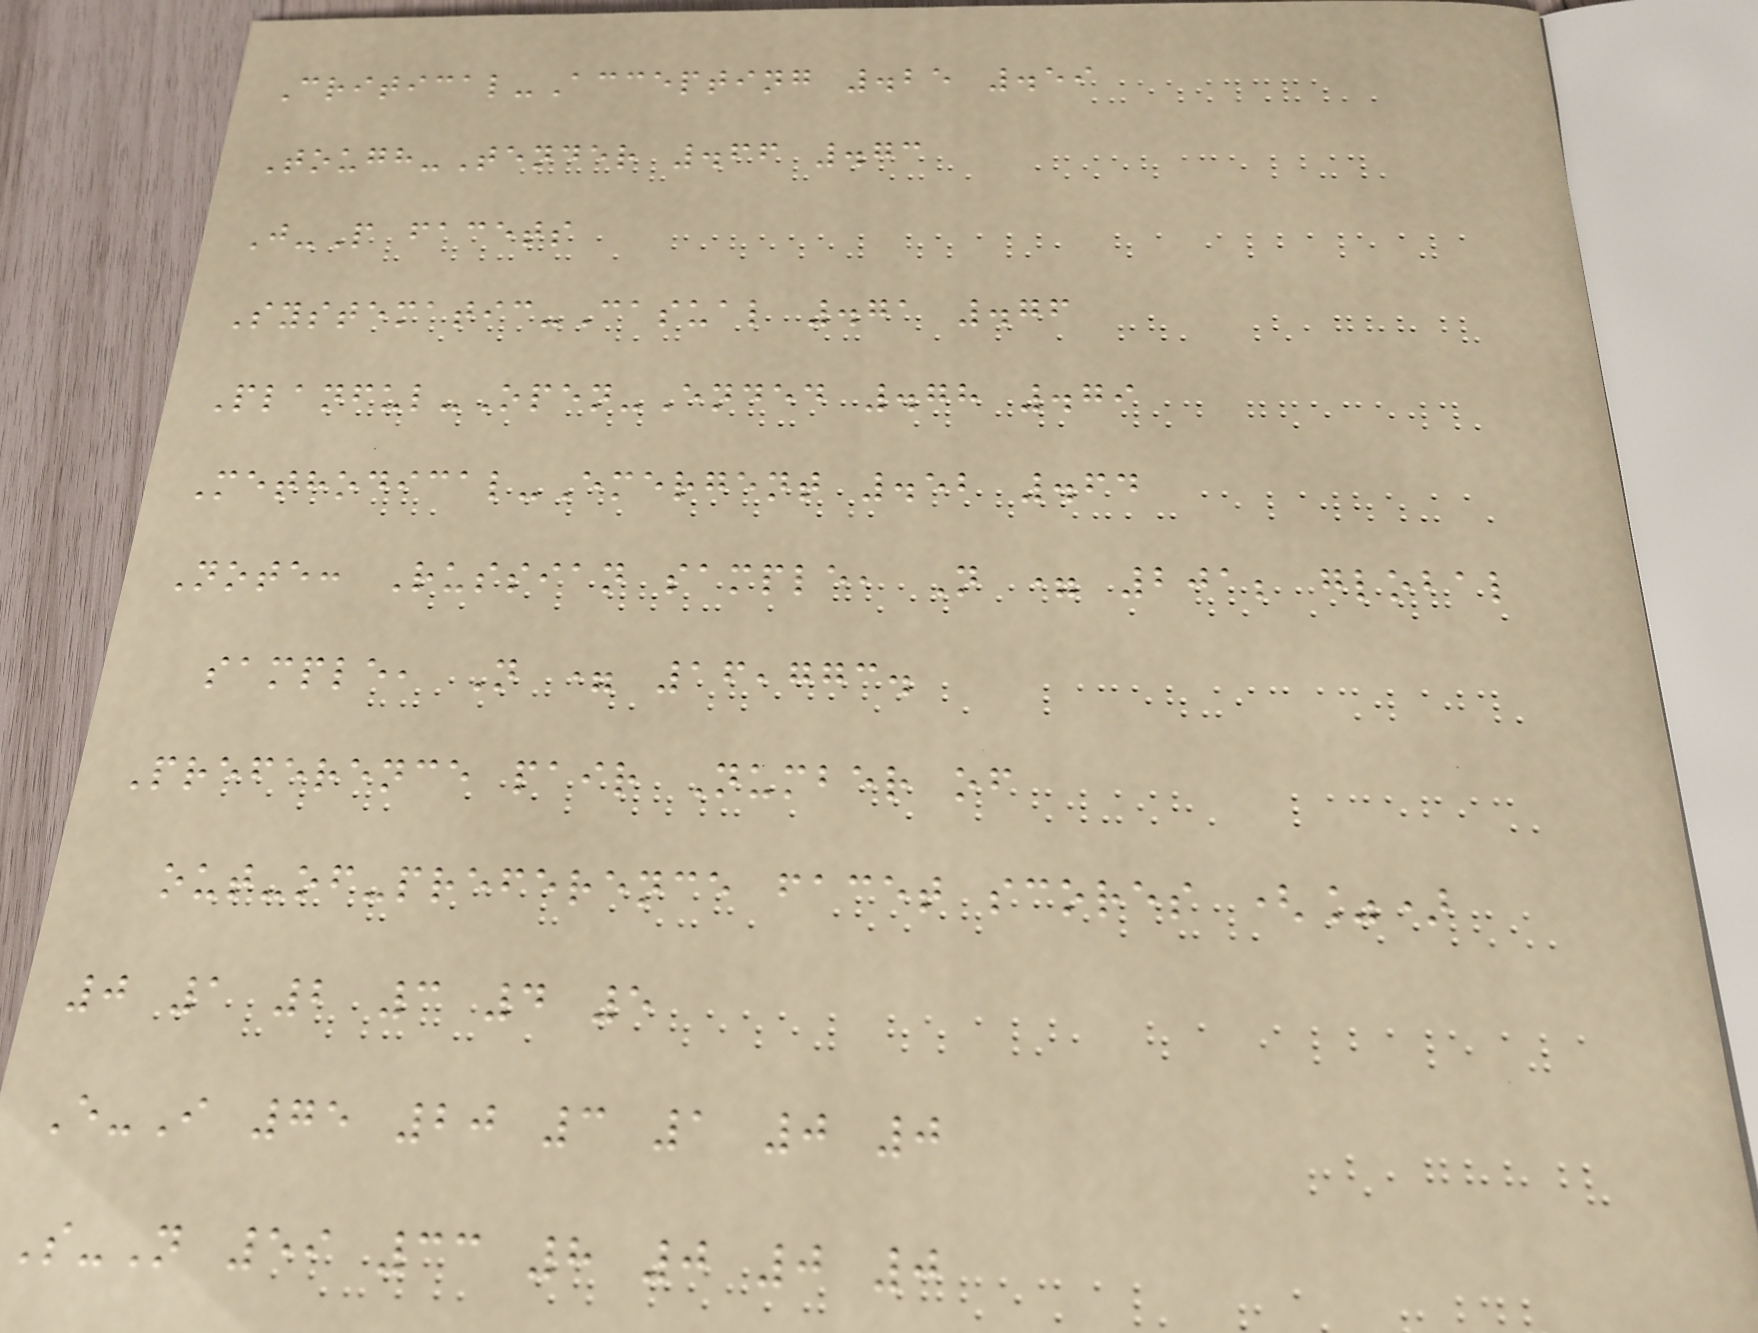Critical-Accepting .25 .59
Tough-Tender .66 .73
J-P facets
Systematic-Casual .71 .76
Planful-Open-Ended .78 .79
Methodical-Emergent .52 .64
Note: Russian sample, N = 201; global
sample, N = 16,773.
Preference pair Number of
out-of-preference facet scores (%)
0 1 2 3 4 5
E-I 75 20 3 1 0 0
S-N 59 33 8 0 0 0
